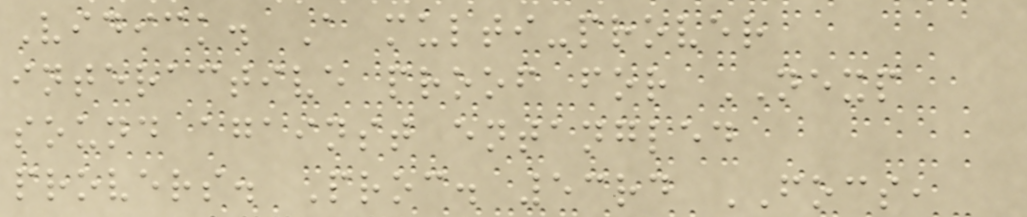Vidick. A multi-prover
interactive proof for NEXP
sound against entangled
provers. Proc. 53rd FOCS,
